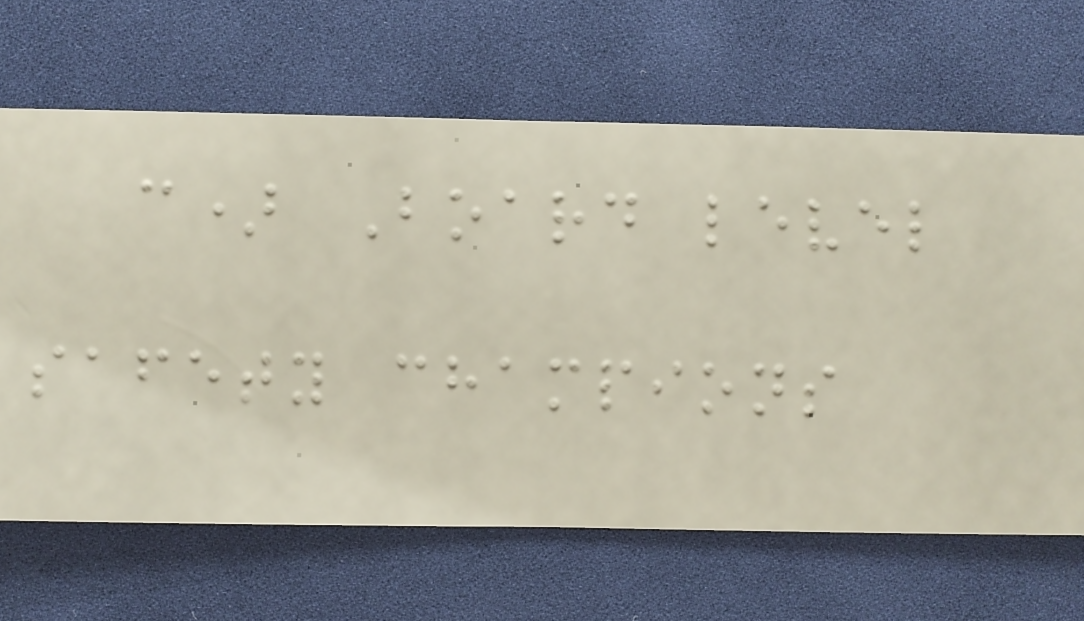c) Board level
safety champions
